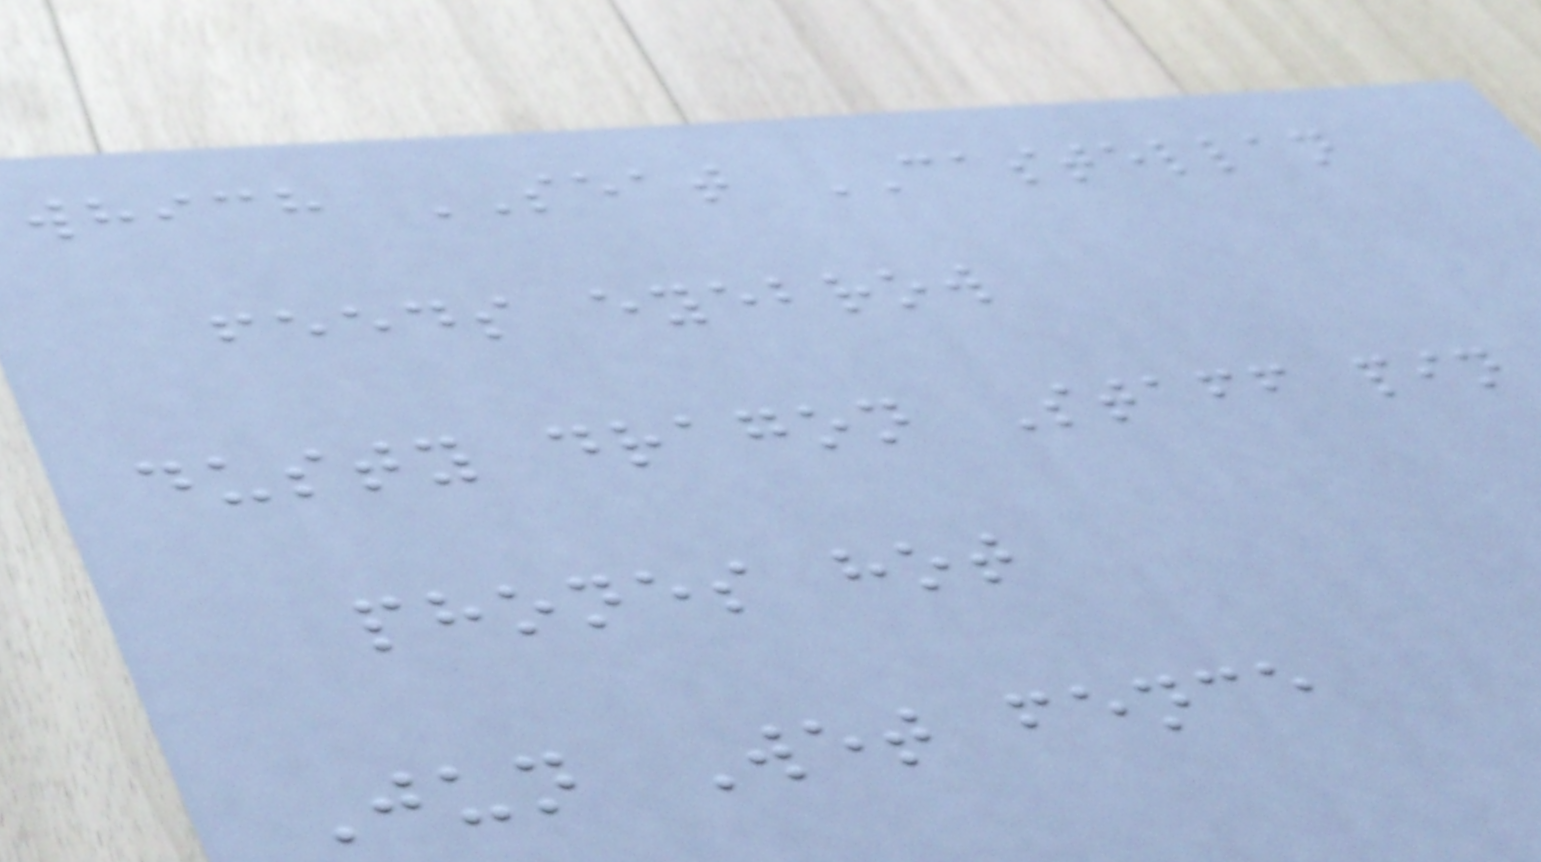which SEAT CASTELLAN
feeds eyebrow
dusty dragon Staff pin
phones hot
Jun Wet fence
